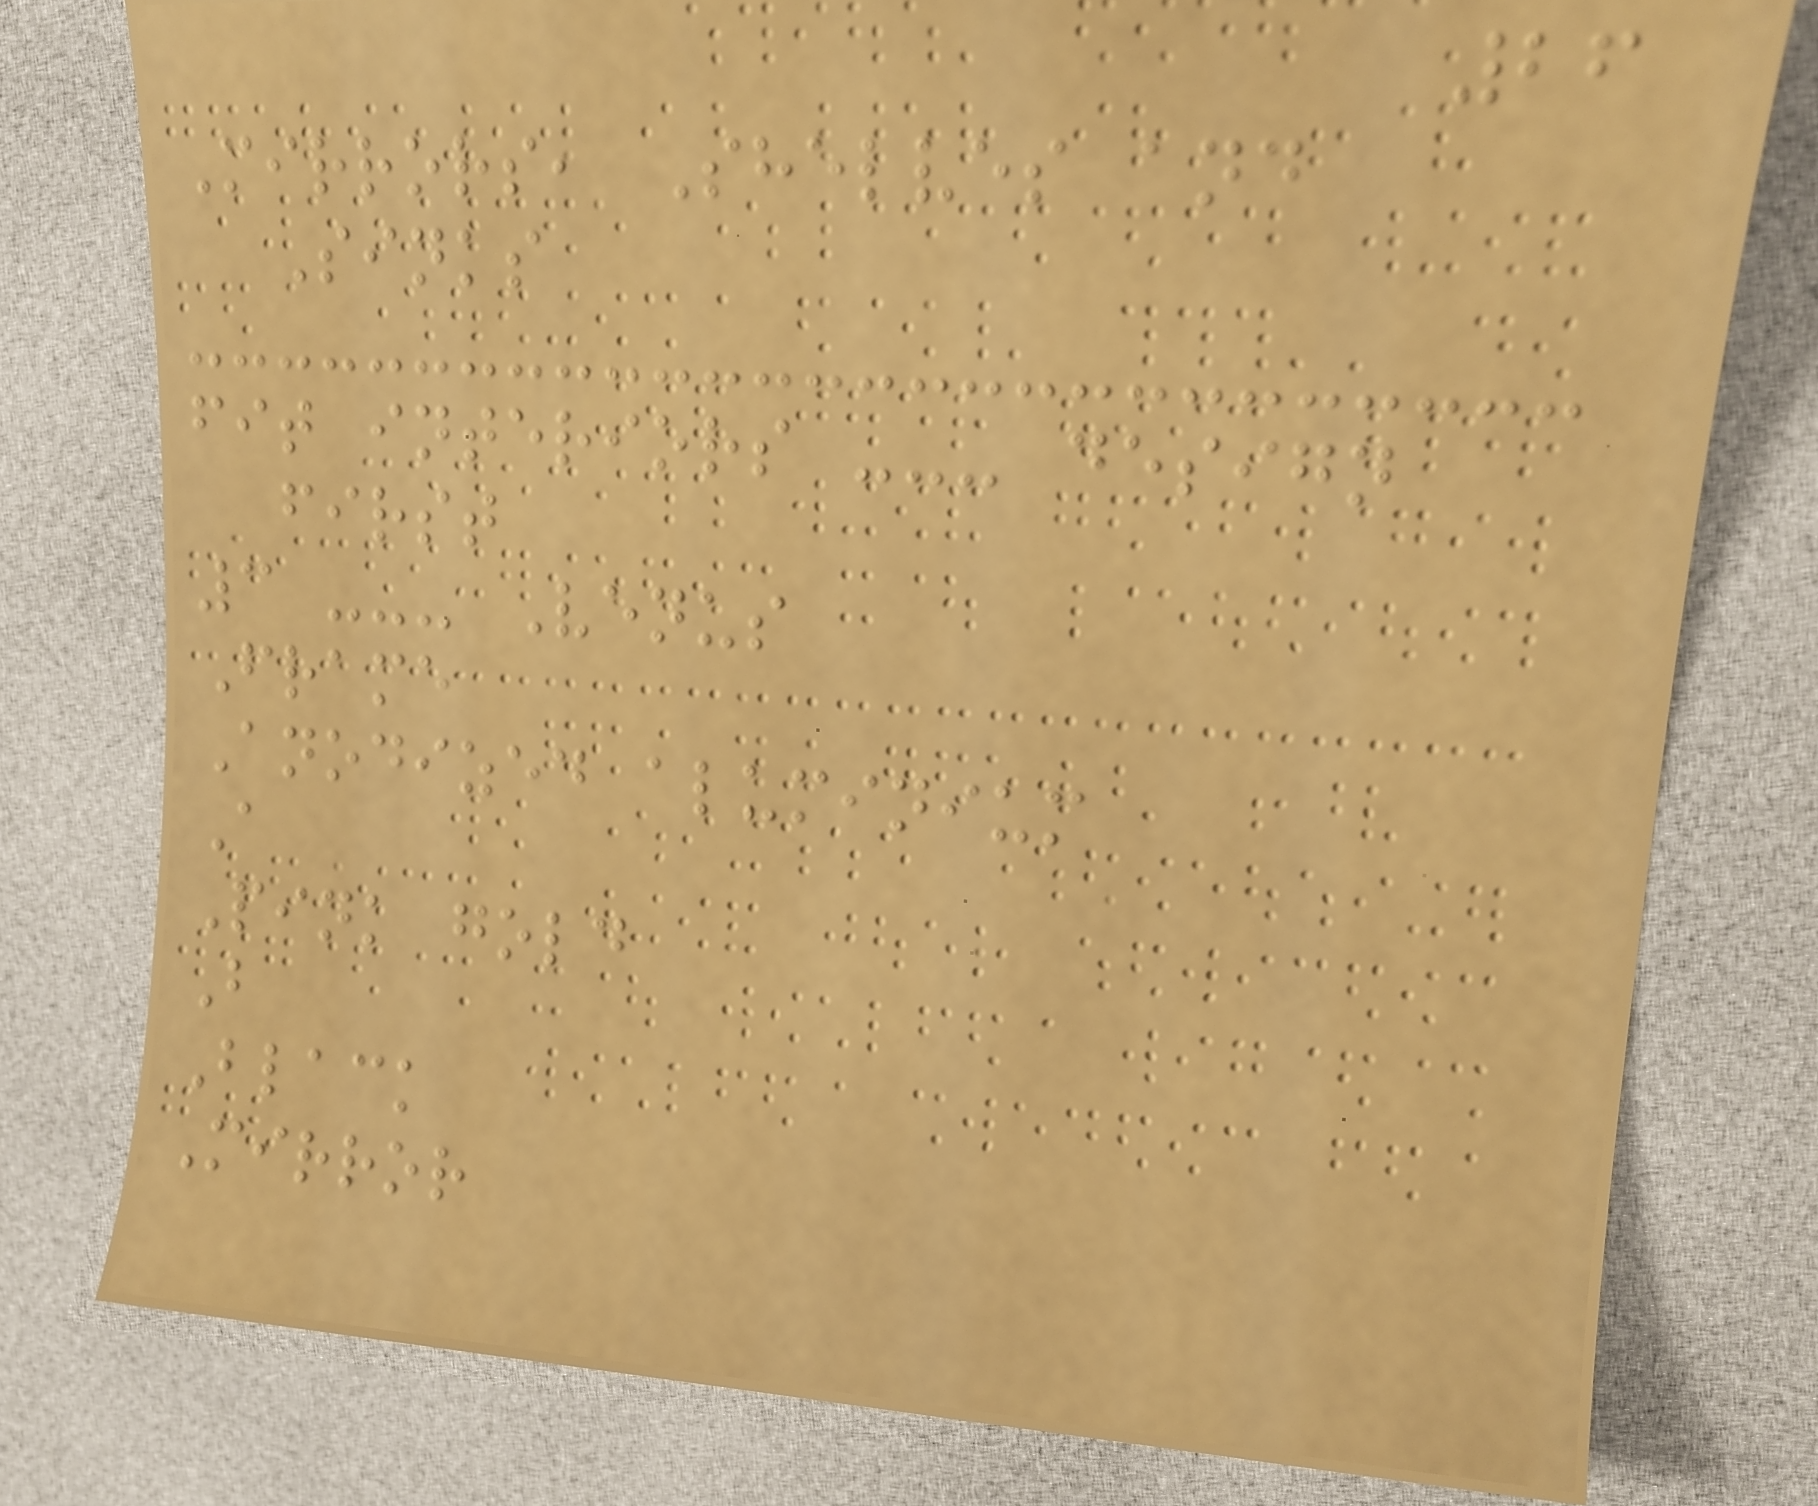26
Mirrors, Shelves and
Sinks
fit interiors --- design
first
3 --- Venus
Frame
Anodized aluminium
A
Pink gold
B
Black
Mirror
